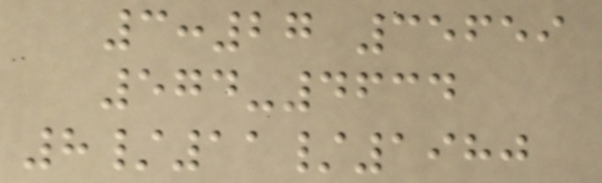3:27 35659
574-4634
8/11/1980
